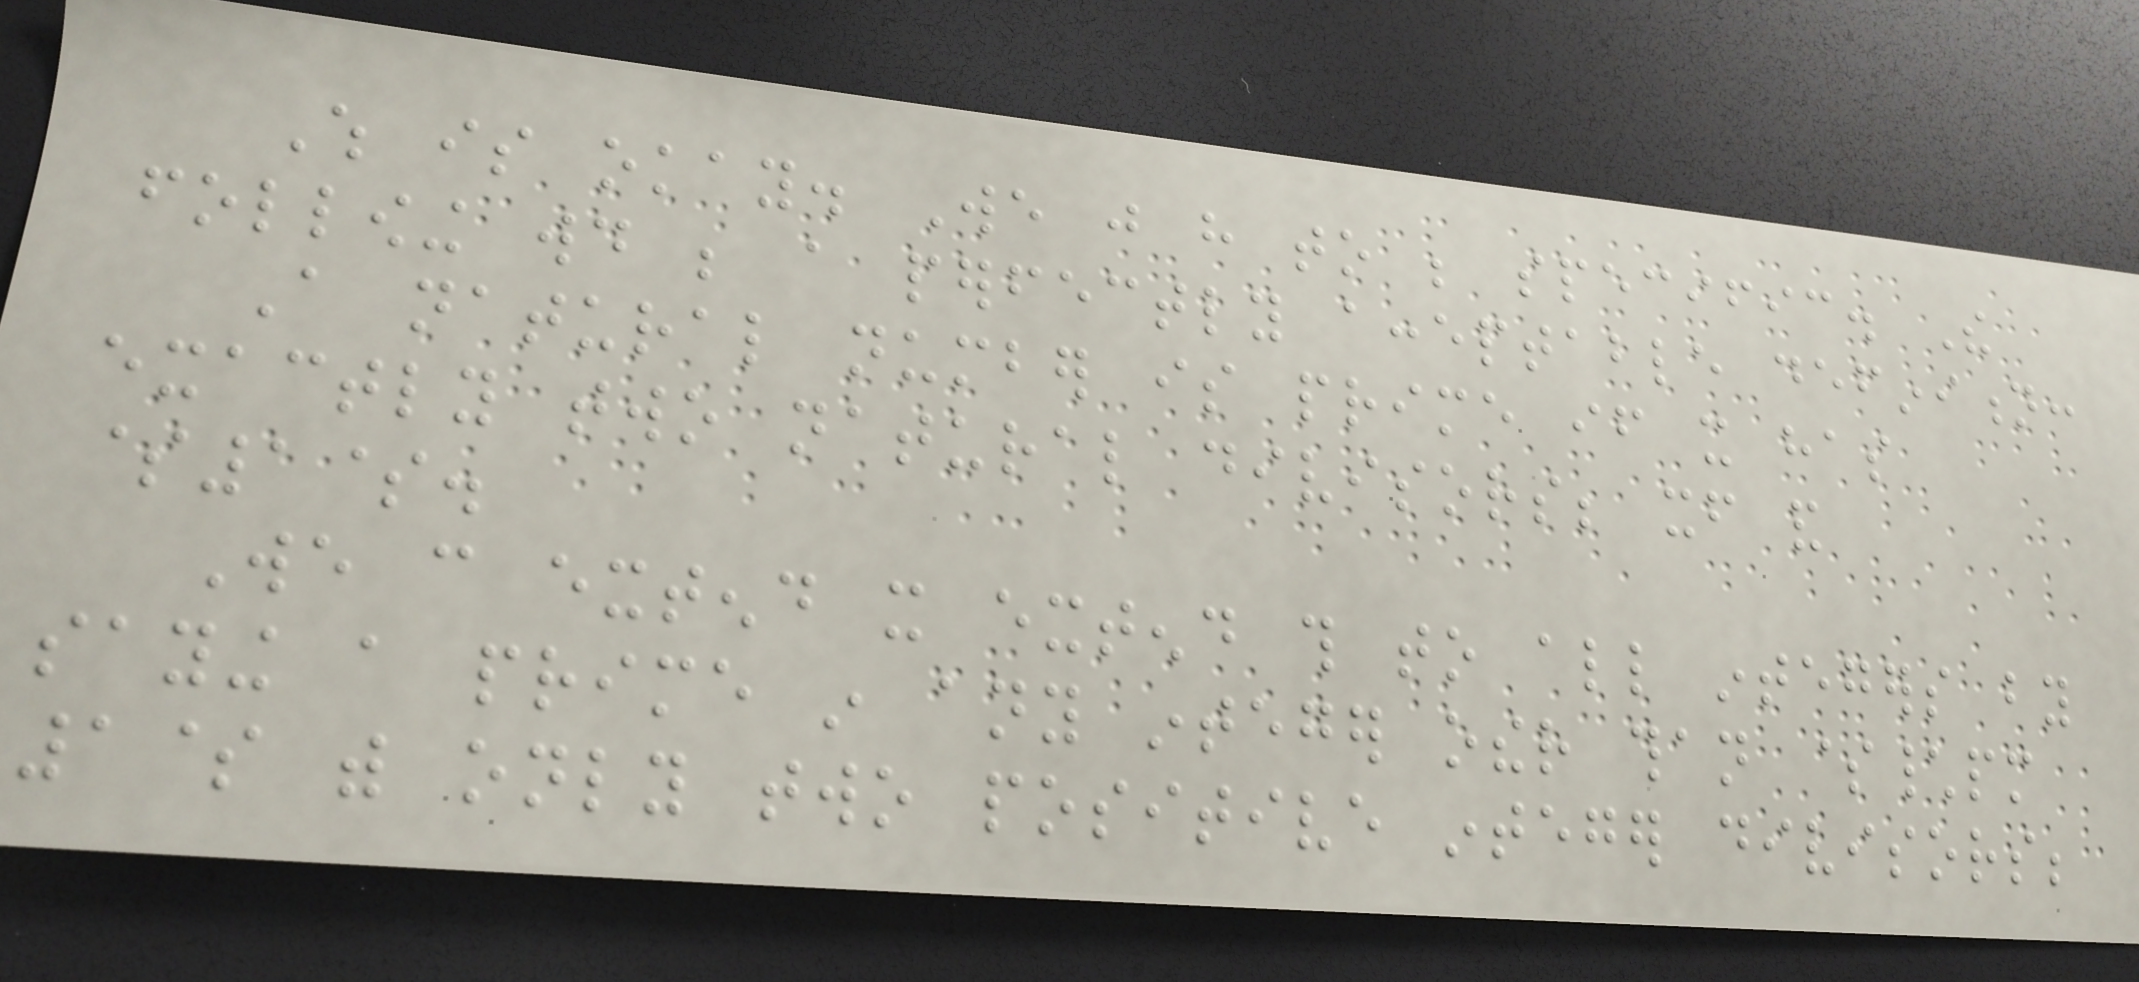Which is okay. We just have to be specific. The
following would be a perfectly acceptable definition:
A natural number is prime if it has
exactly two natural divisors; itself and
$1$.
We can extend it extend this to all integers by
saying a prime in any integer other than $\pm
1$ with only two positive integer divisors;
